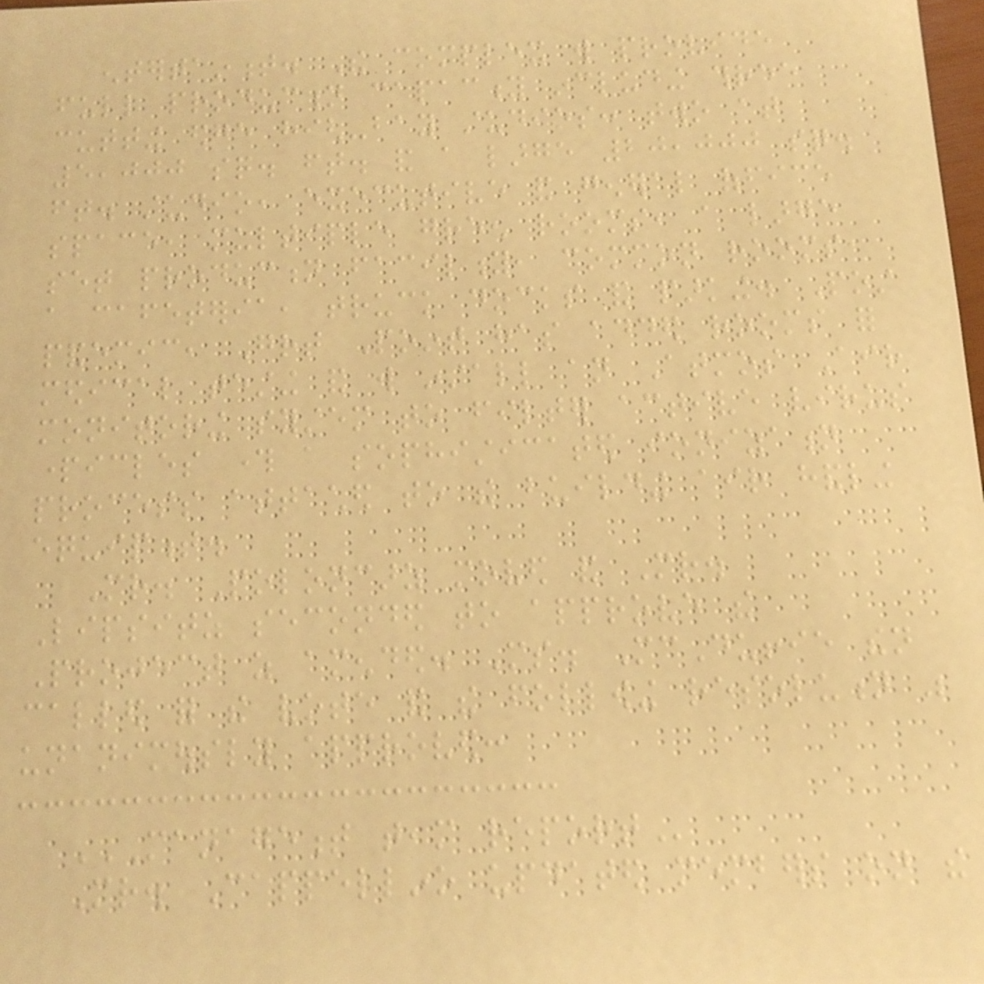entertainment. The complex will provide
full production capacity including three
cutting edge high-bay studios: two at
5,000 sq. ft. and a large 20,000 sq.
ft. studio, executive and general office
space, multiple green rooms, a large
set production facility, common rooms,
a cafeteria, truck docks and parking. Post
pandemic, Great Point has added rooms for
medical testing and will install an Atmos Air
monitoring system to filter active virus
particles through a sophisticated ionization
process attached to the building air handling
equipment.
Mr. Poloncarz moved and Mr.
Lipsitz seconded to approve the
Project as amended. Ms. McDuffie then
called for the vote and the following resolution was
unanimously approved:
MANAGEMENT TEAM REPORT
Mr. Cappellino updated members on the
